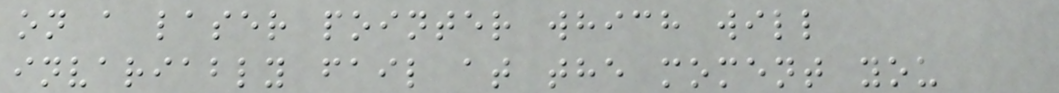on a laser pointer which will
invariably fail at the moment you
